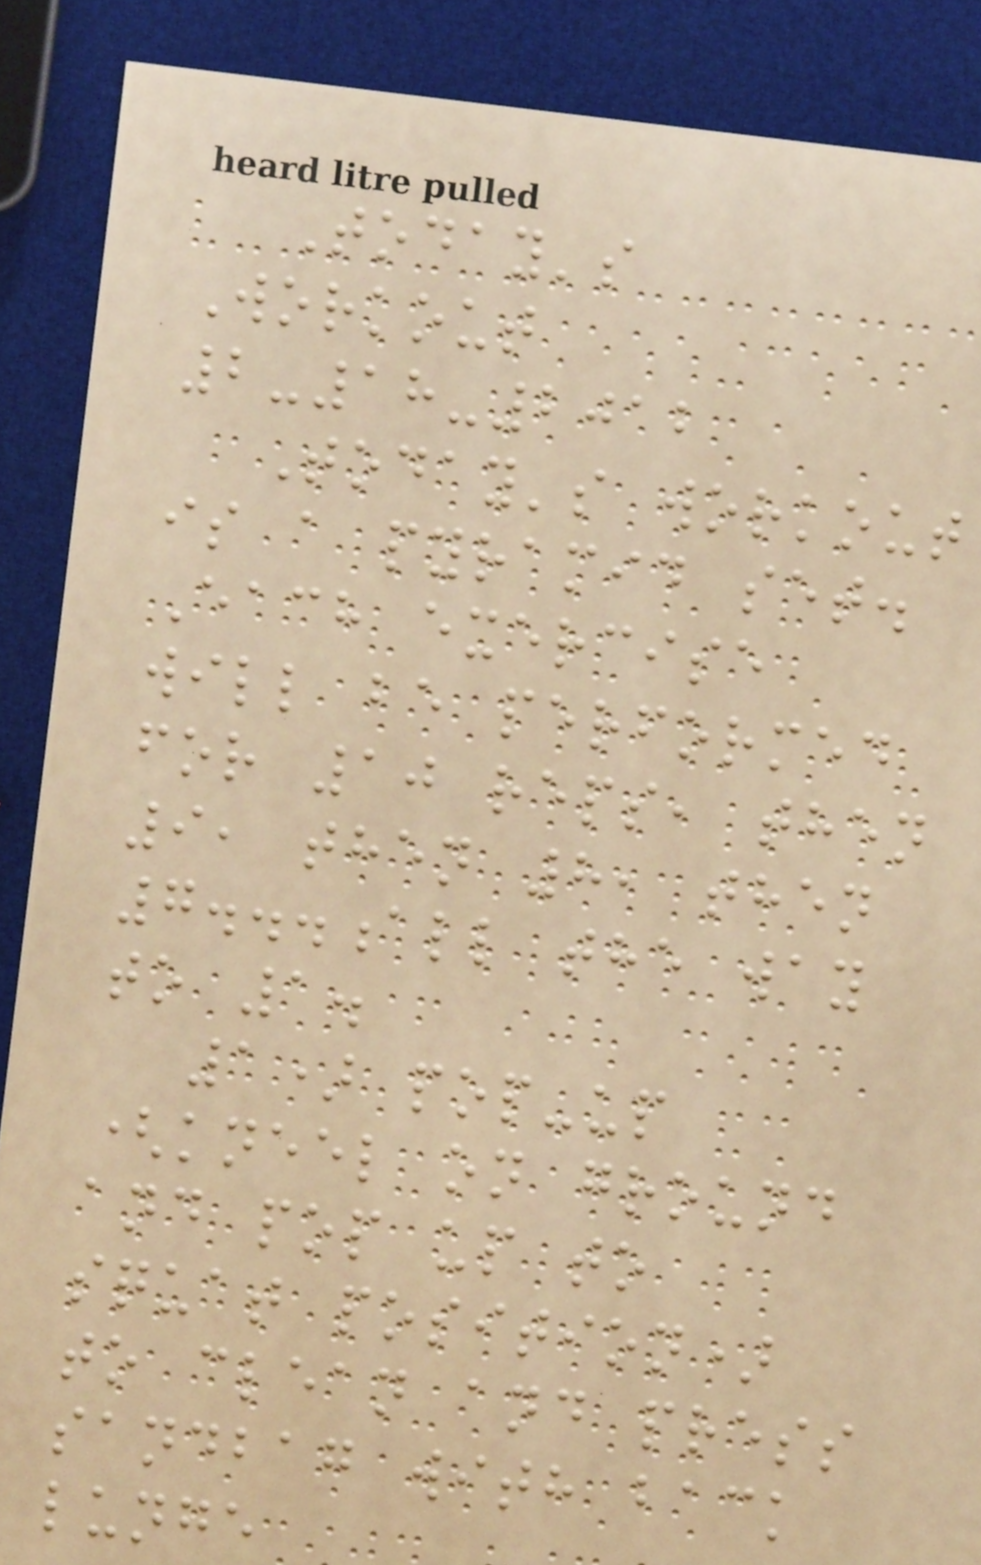Today's
Workout
2-18-2012
Today's workout
is a pyramid set.
Each exercise
will be performed
for 10 reps, then
9, then 8, then
7...all the way
to 1.
1) pop-up
(kneel on ground
and pop up to
squat position)
to clean and press
sandbag with back
lunge
